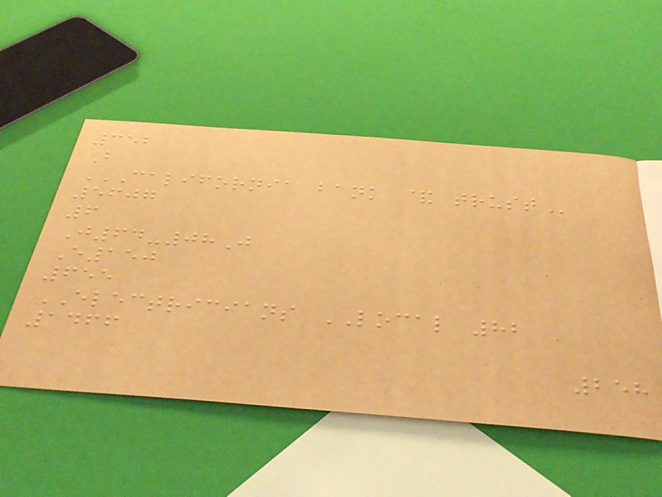352
B
CALIFORNIA BANK & TRUST
5607
6
J64-08J
E150
655
ELECTRICIANS LOCAL 82
1466
258
